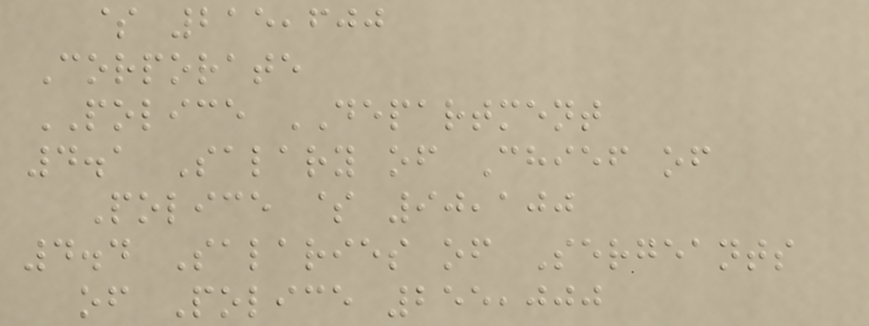$ 215,600
Corporate
POLICE DEPARTMENT
4.1 Salary of Chief of
Police $ 90,100
4.4 Salaries of Sergeants
of Police 255,000
